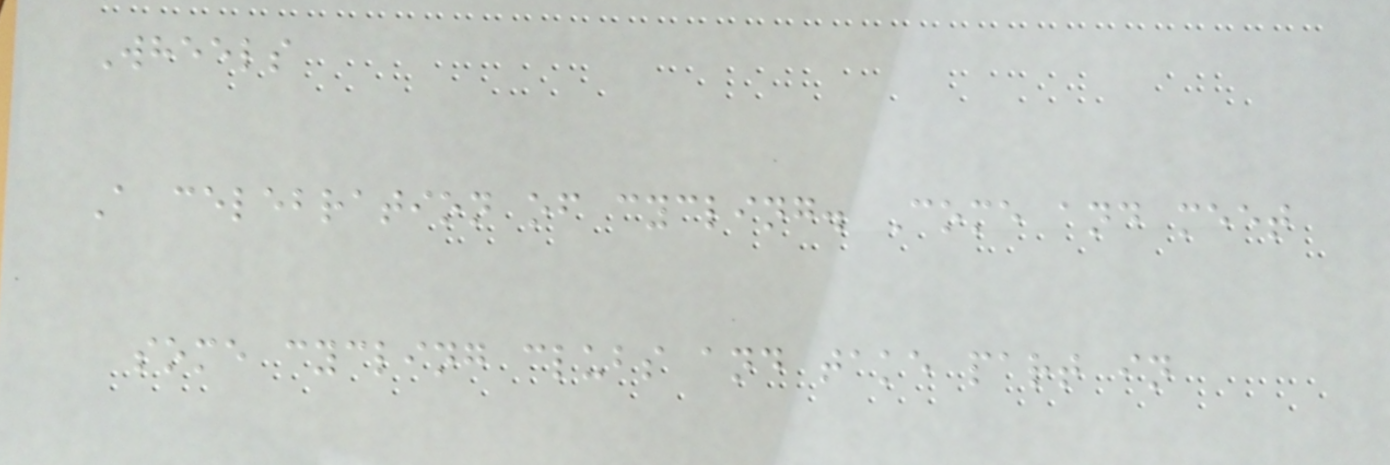Wheels
A celebration of cycling. Come and meet
some cycling clubs and take part in
